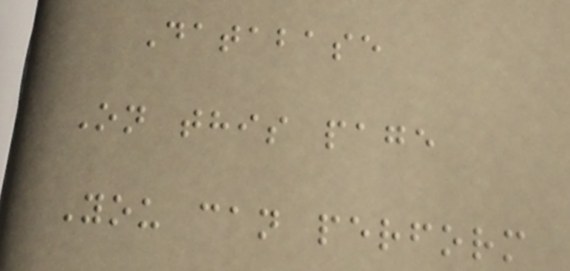Database
On this page
You can perform
